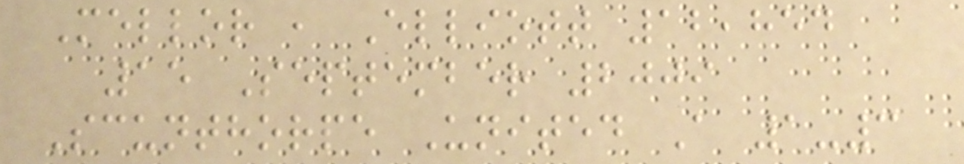Mellor , Elliott 12,854
15 September 2009
Scunthorpe United A 1-3
